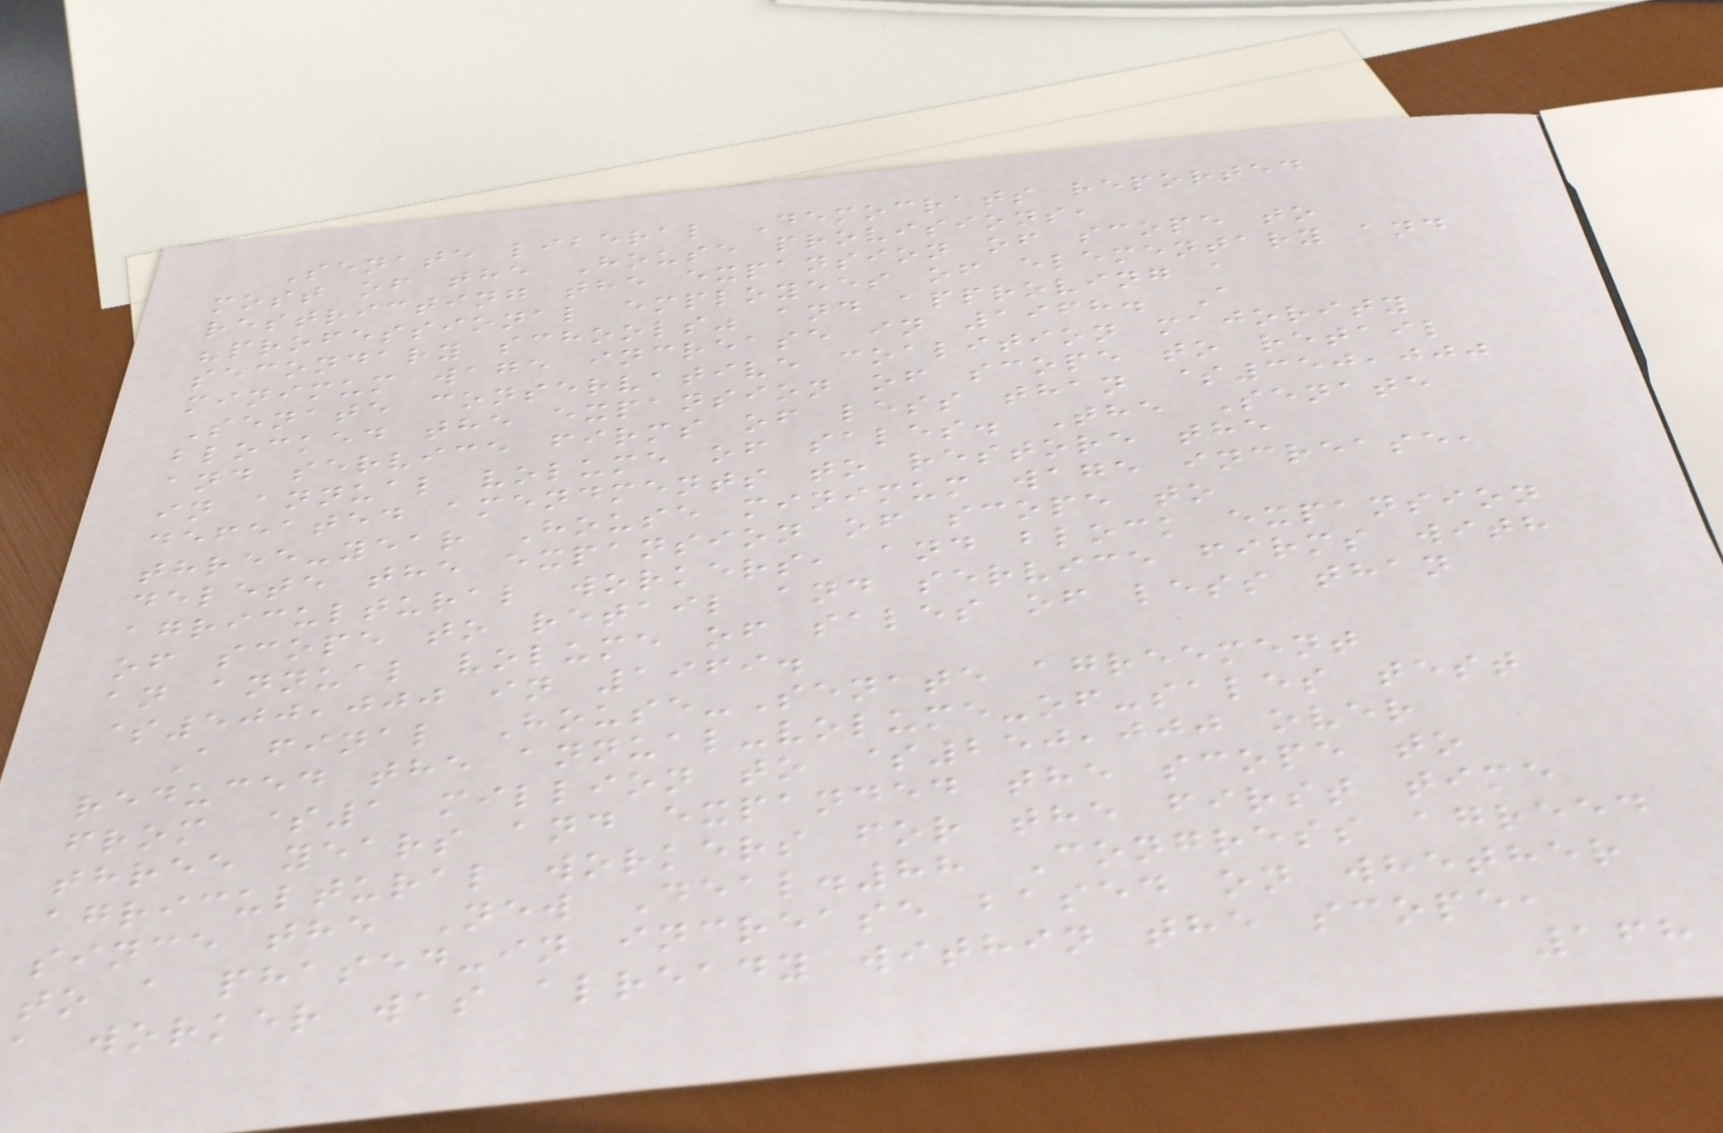Senate liberal Democrats reported
most of the House provisions,
restricting the expansion of scope to
"professional employees of elementary and
secondary schools" and approving a
minimum wage increase in 1968. A
Senate conservative coalition majority
blocked the expansion of scope to retail
and service firms of less than $350,000
in annual volume of sales. The Senate
defeated amendments to restore the
three-year House minimum wage increase,
delete the expansion of scope to
agricultural workers, and block expansion
of scope to retail and service firms with
an annual volume of sales of less than
$500,000 in 1969.
A final House-Senate agreement
reduced the annual-volume-of-sales test
from $1 million to $250,000 over
three years and expanded the scope to
agricultural workers for the first time
since the New Deal.88 Congress agreed
to a phased-in increase based on whether
a worker was already within the scope,
168
